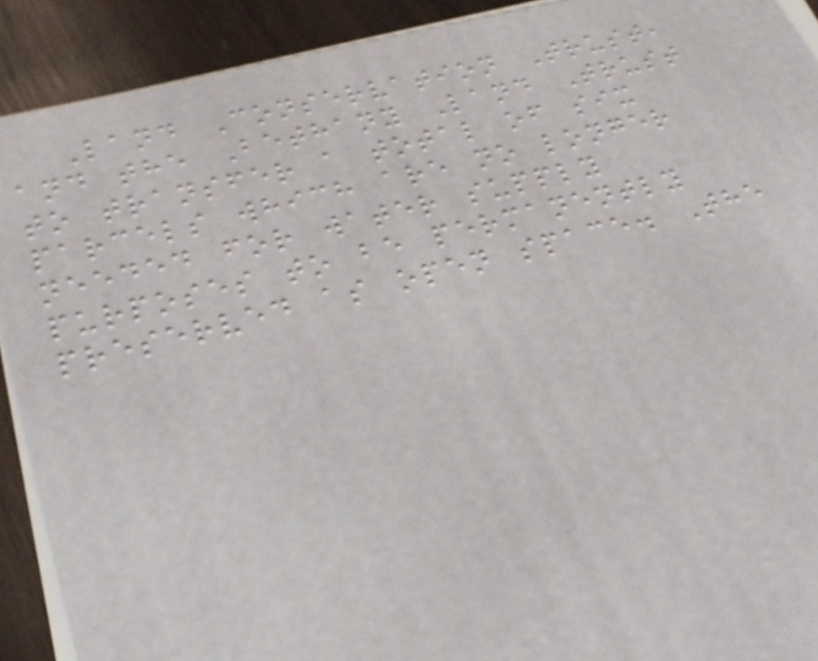Land Conservation Trust,
and the Bethany Land Trust
to transfer a total of six
parcels which are no longer
needed for water supply
purposes to be permanently
preserved as open space. The
